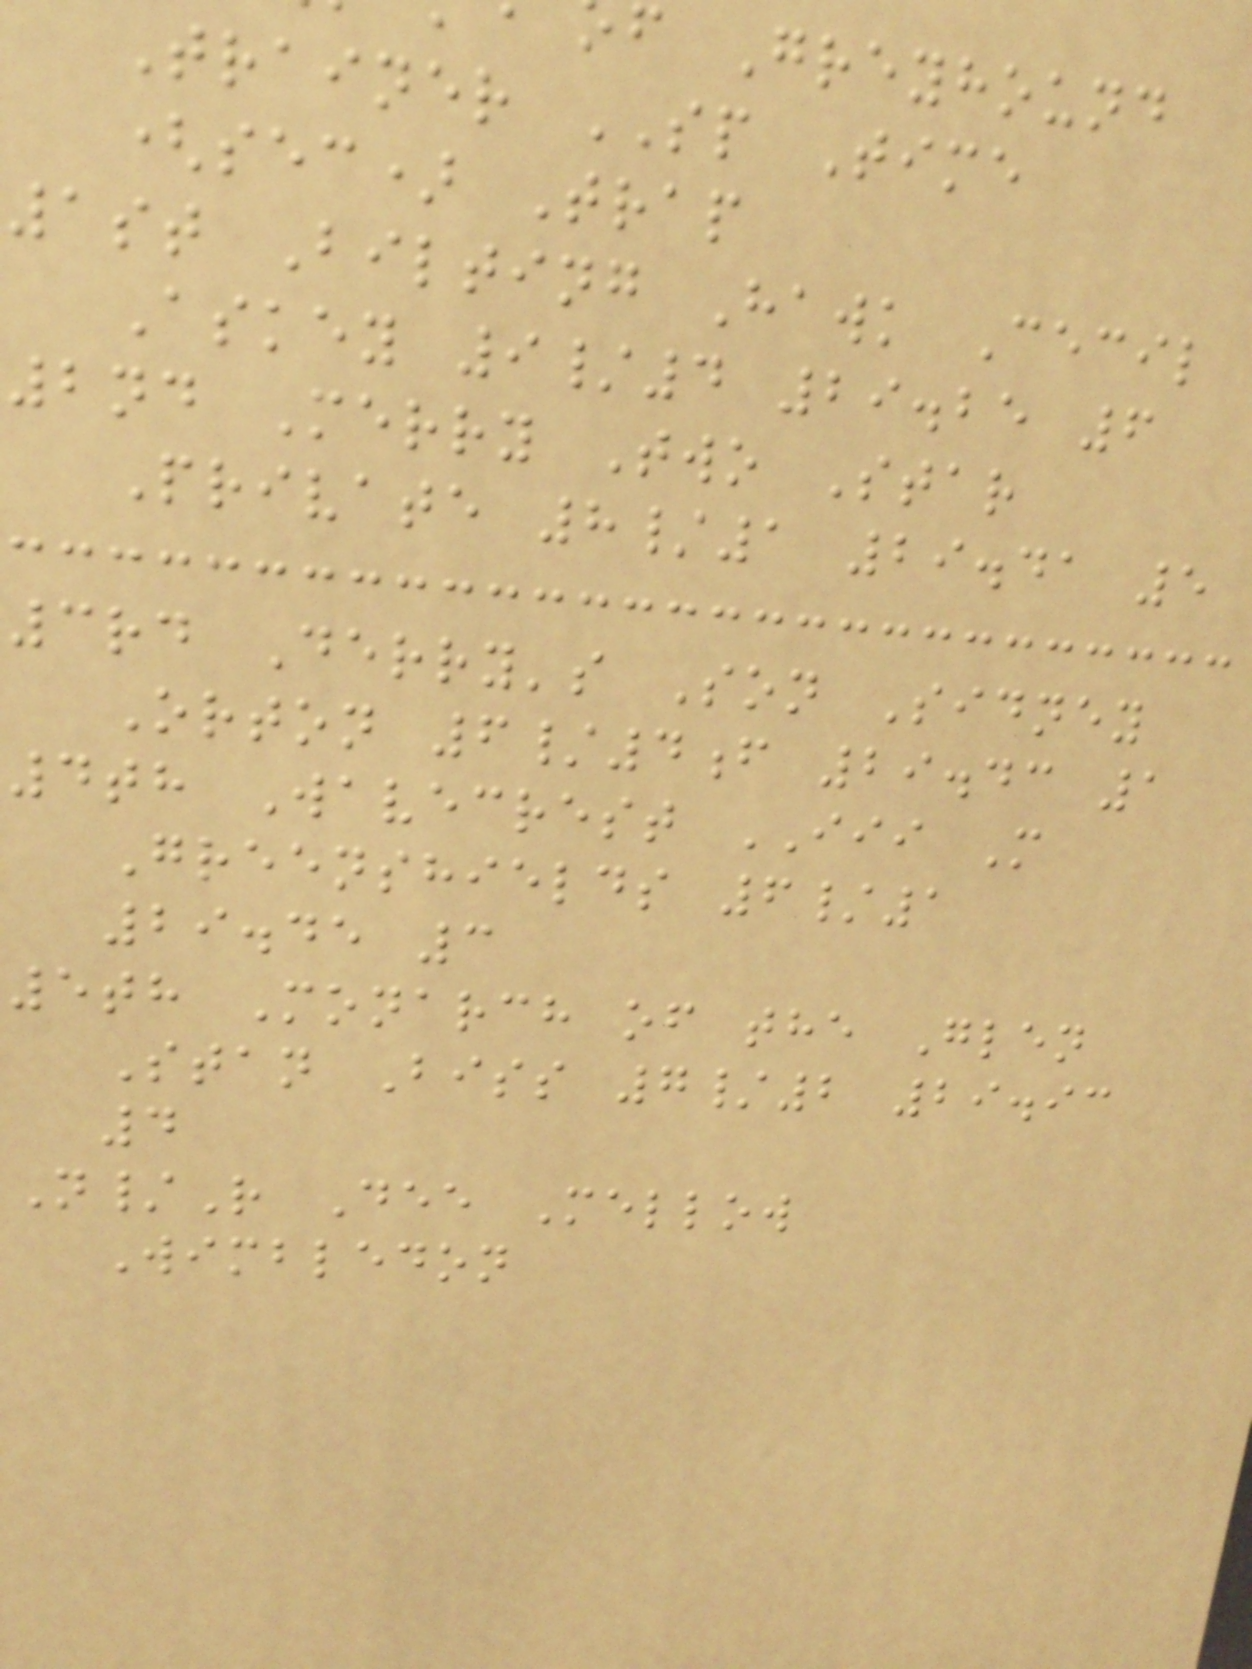f Greyhound
Trainer SP Time
(sec) Trap
1st Bilting Hawk Cecil
Askey 9/4 29.25 6
2nd Merry Two Star
Private 8/1 29.41 5
3rd Derry's Son Sidney
Orton 6/4f 29.43 1
4th Wavecrest III M
Greenshields 6/1
29.45 3
5th Monarch of the Glen
Stan Biss 7/2 29.93
4
N/R Dee Mellow
Wimbledon
